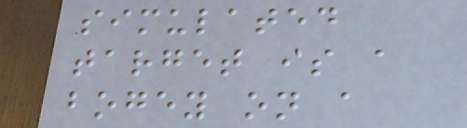simulated
target is a
bogey on a
